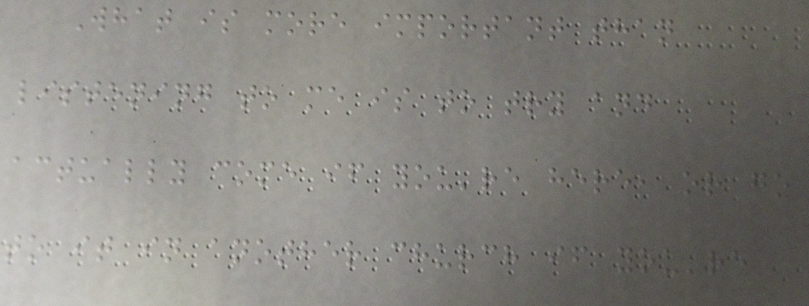What is more important than
listening to me is to try and
actually come if you're here, or go
to it in another church if you're
